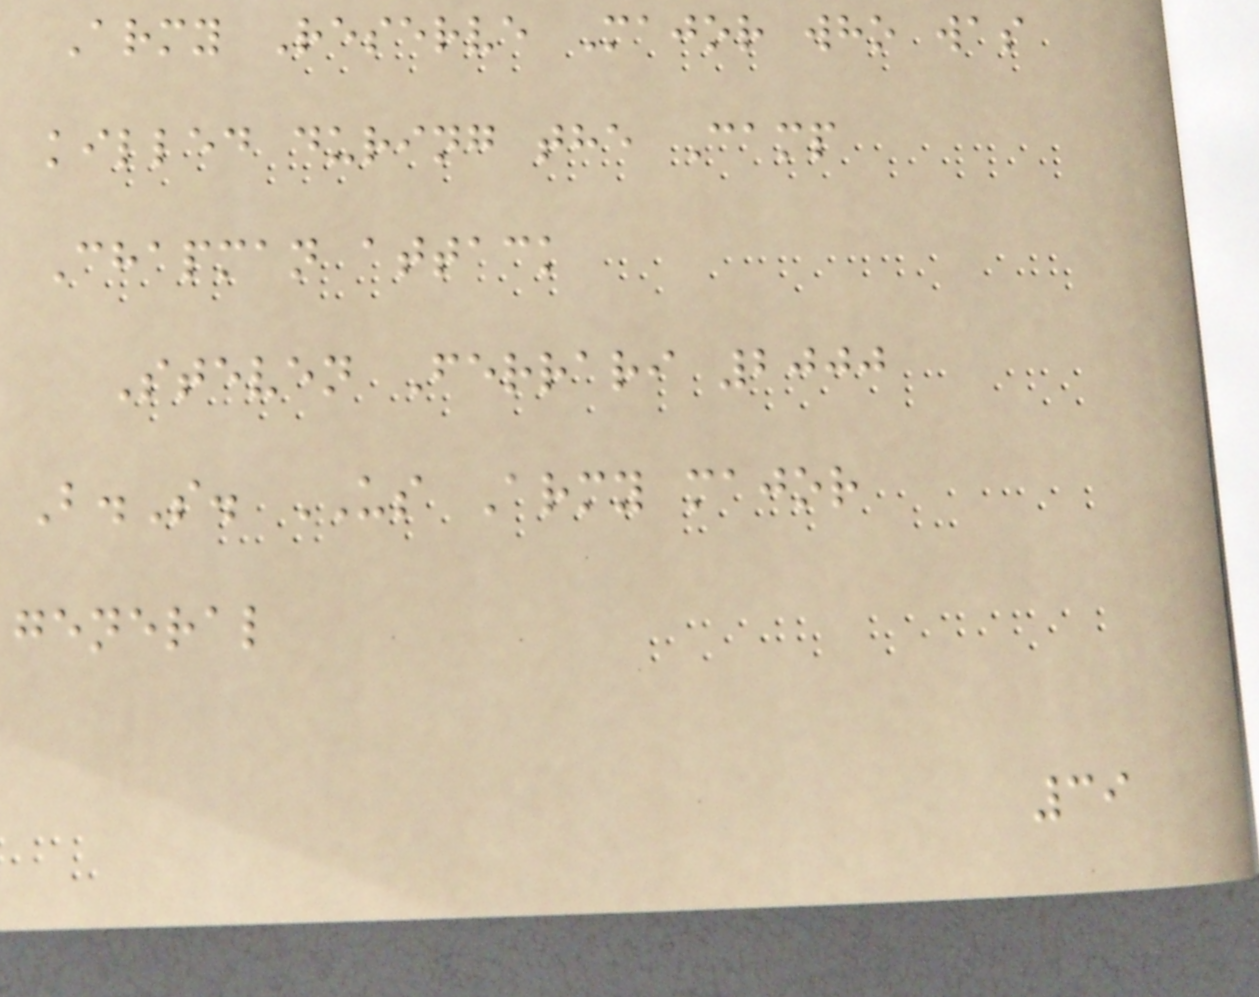Army Reserve Major who was
killed during the Camp
Chapman attack
Steven Ferrari 2000
B.S. US Army major
general
39
